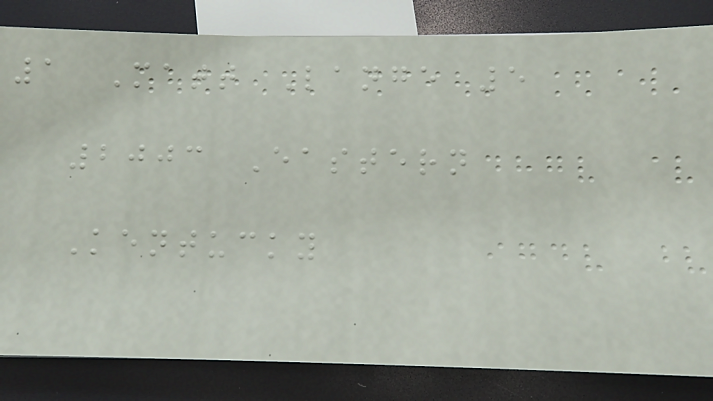1 Matt Lange 5
2003 Eastern
Kentucky
